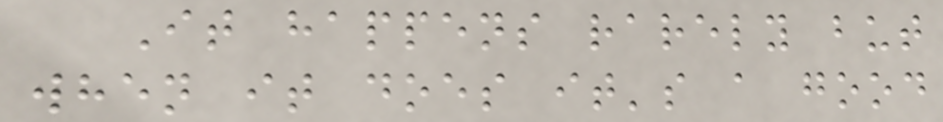It happens rarely but
when it does it's a good
